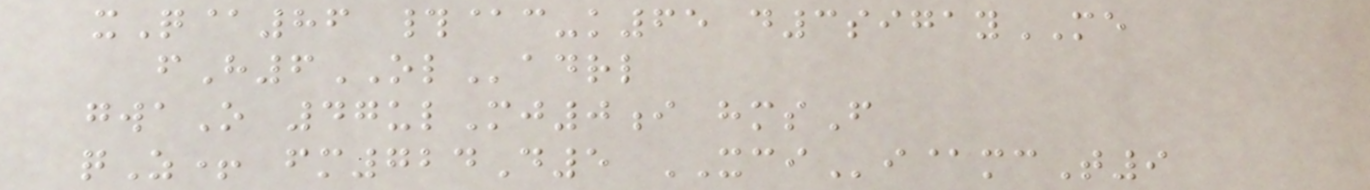xQ@86 #@c-k65 d3sigayME
fH6OLadrl
gwaO 47ulMj0i hmsF
qZ+ fm724D5 XCIi@mcT9
